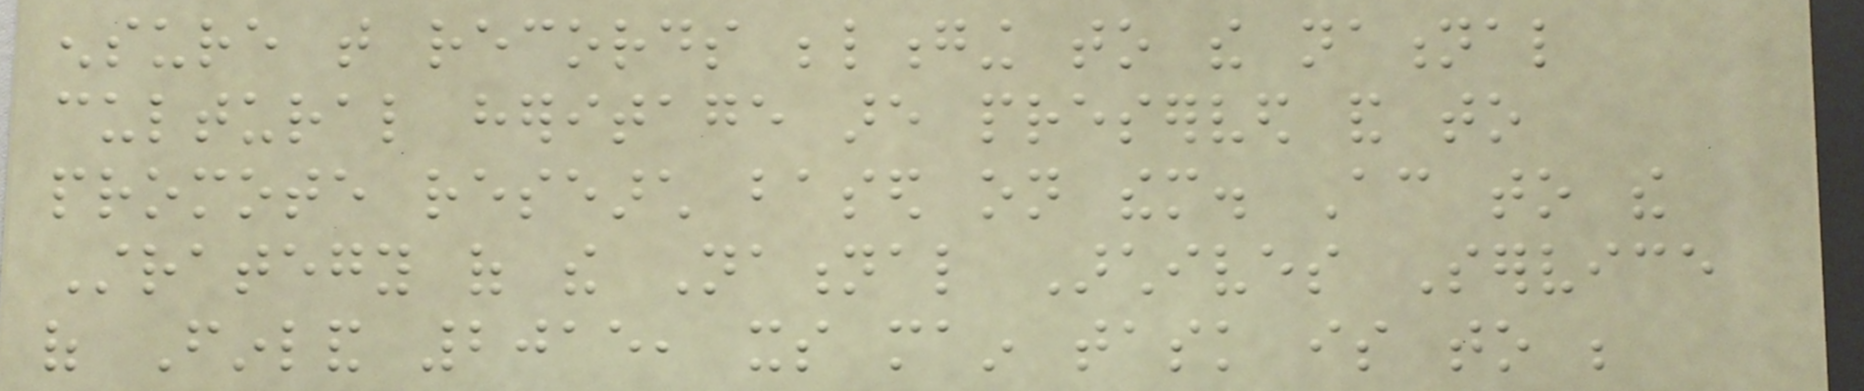ensure that records belonging to the national
cultural heritage are preserved and to
promote research based on them. According to the
Strategy of the National Archives Service
of Finland 2015, its main task is to be
